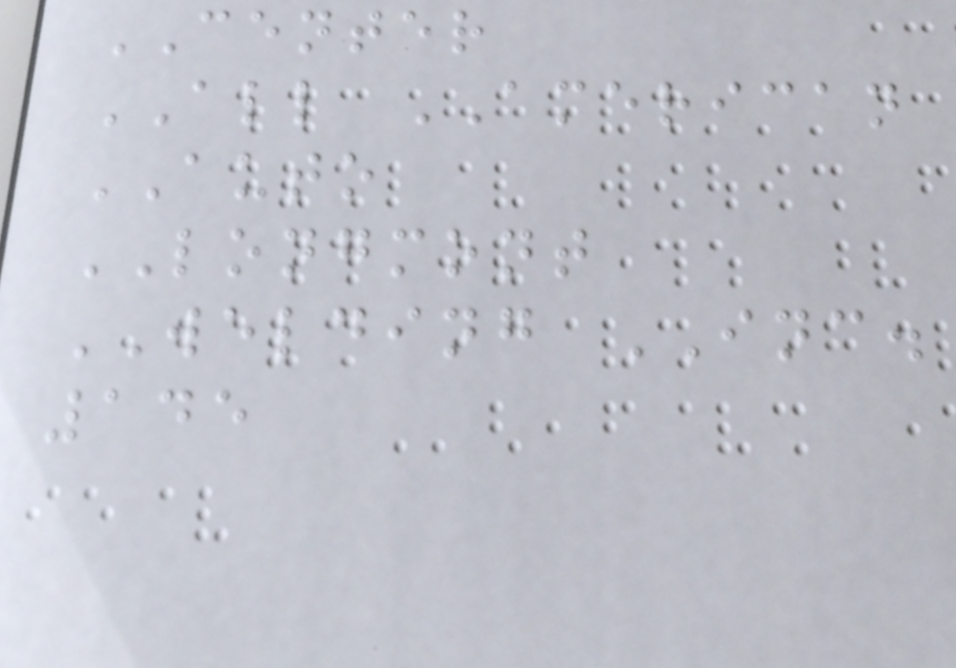CENTER
ALL AMERICAN
AUTO
LONGMONT
WELDING INC.
145
